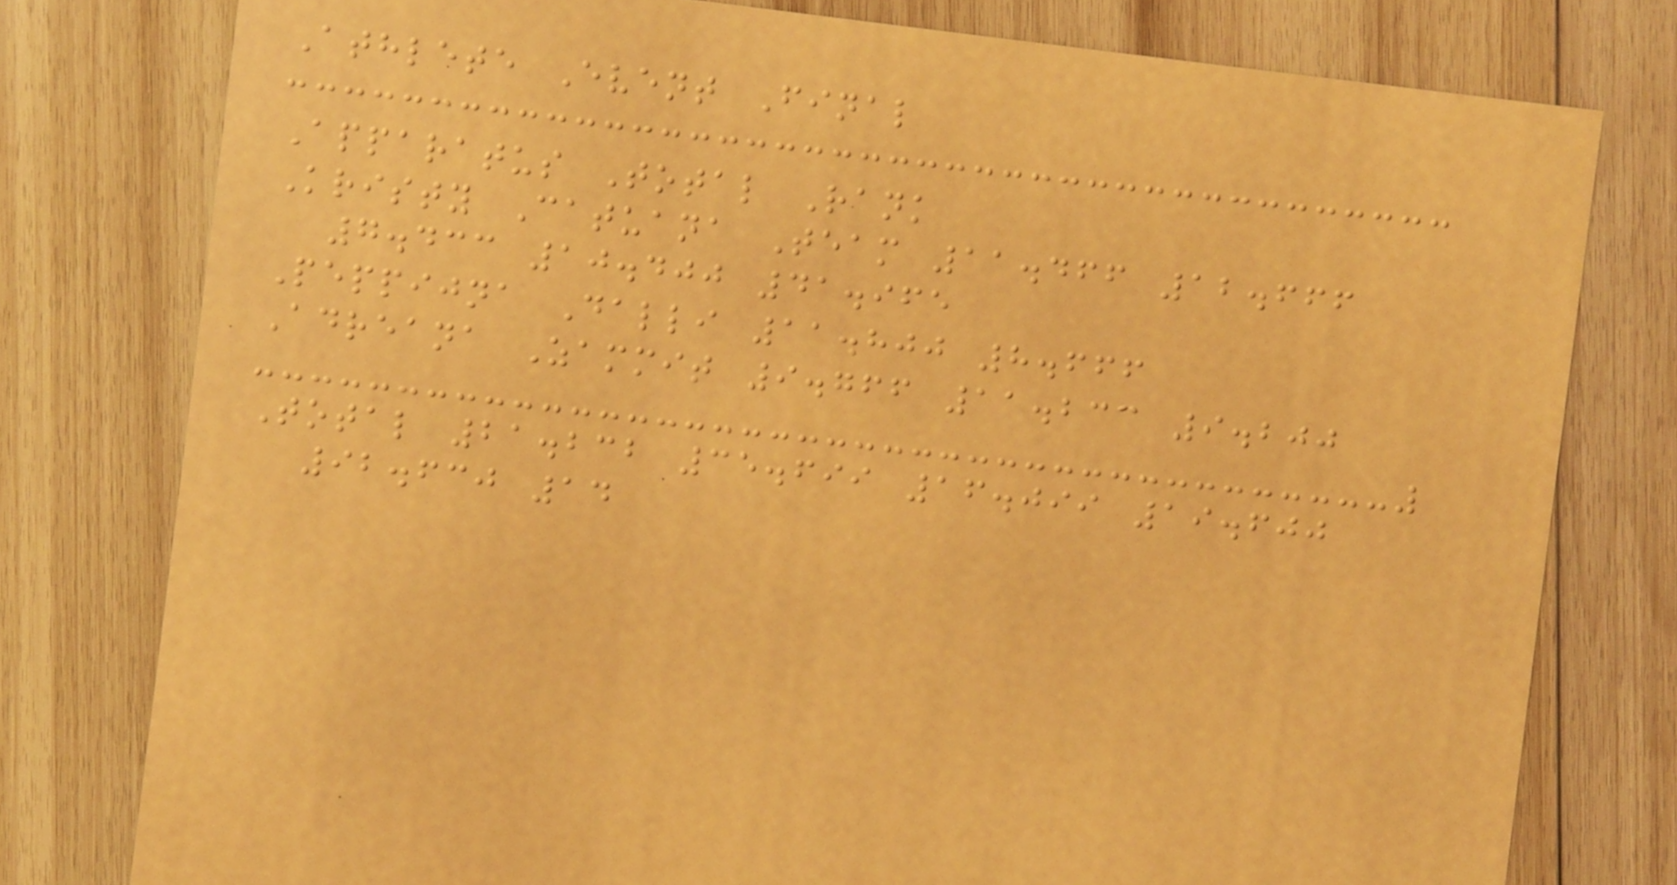Athlete Event Final
Apparatus Total Rank
Kristy Catuana Team 11.466 12.666
7.433 10.400 41.965
Peppijna Dalli 11.800 8.666
Adreana Zammit 9.766 11.233 9.200
Total 21.232 35.699 16.099 19.600
92.630 14
